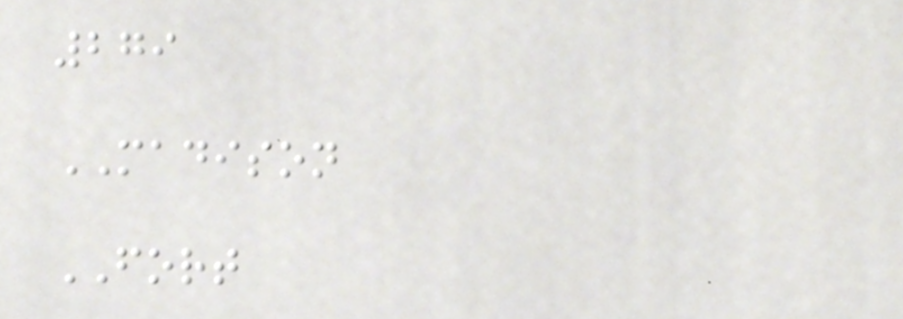279
MADISON
FORT
